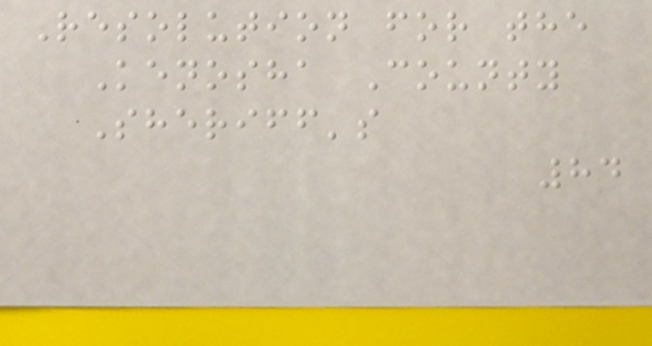Resolution for the
Kenosha County
Sheriff's
84
